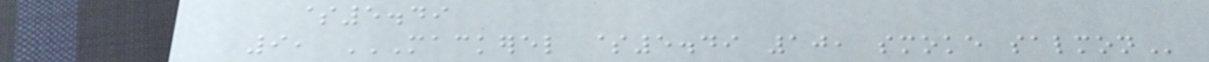$5.49
9, MACKEREL $5.49 10, SMOKE SALMON
